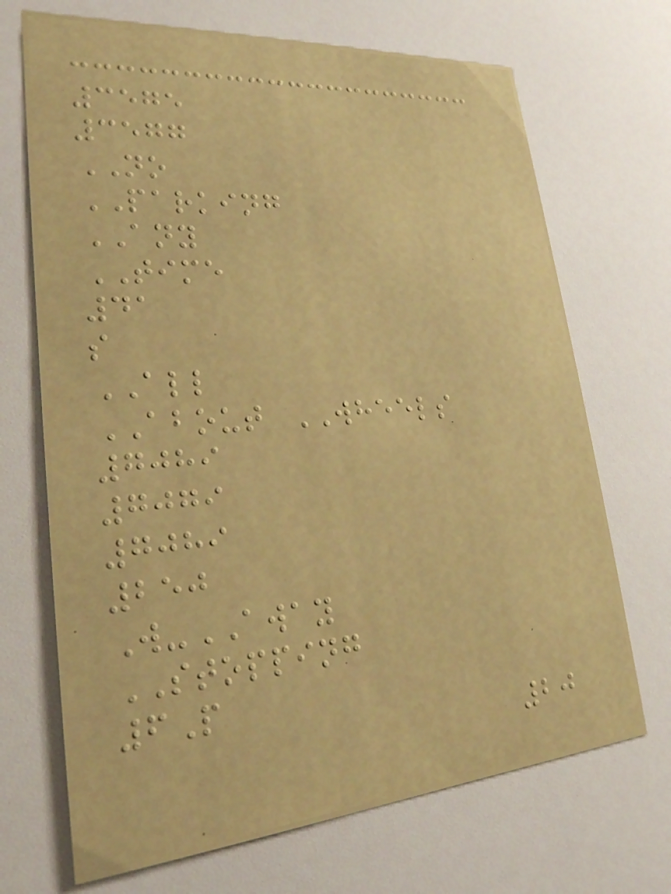3575
3577
NO
PARKING
ANY
TIME
41
s
ALL
ABOUT WHEELS
7089
7079
7089
250
W-AWAY
STOPPING
6P
20
